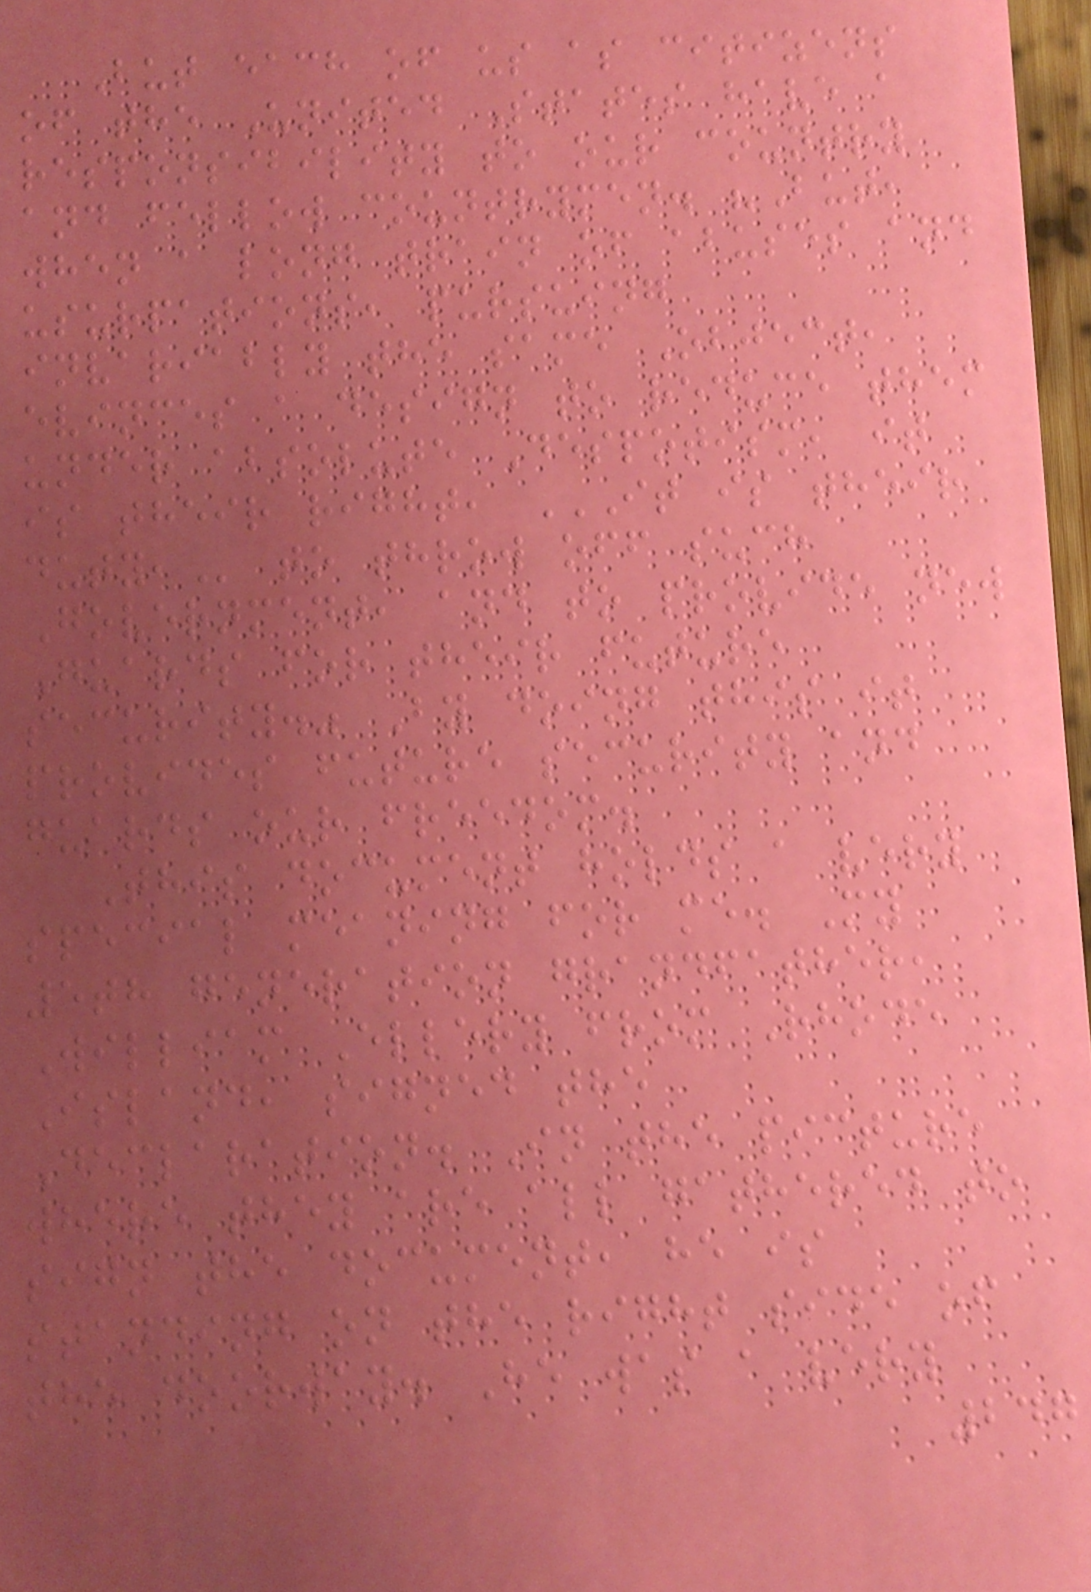But each of us as citizens
of the United States have a
responsibility to our country
and fellow countrymen. "But,
when a long train of abuses and
usurpations, pursuing
invariably the same Object,
evinces a design to reduce them
under absolute Despotism, it
is their right, IT IS THEIR
DUTY, to throw off such
Government, and to provide new
Guards for their future
security." By doing this it
provides future security and
guards our freedom.
This document holds a very
special meaning for me. My
5th generation grandfather,
William Ellery from Rhode
Island, signed the
Declaration. In the picture
where they are all gathered to
sign the document, he is
standing on the right side of
the doorway. He was a very
247
